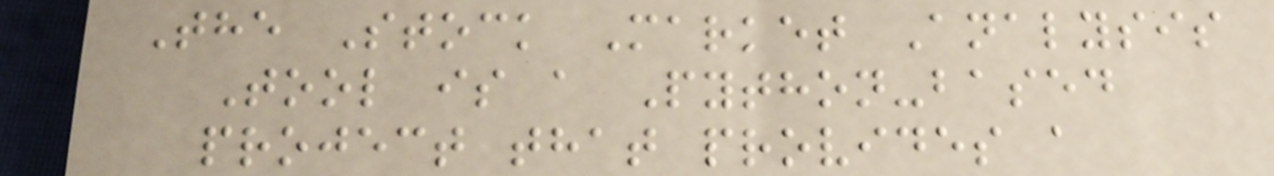The Stock Market Analysis
Tool is a Python-based
project that provides a
